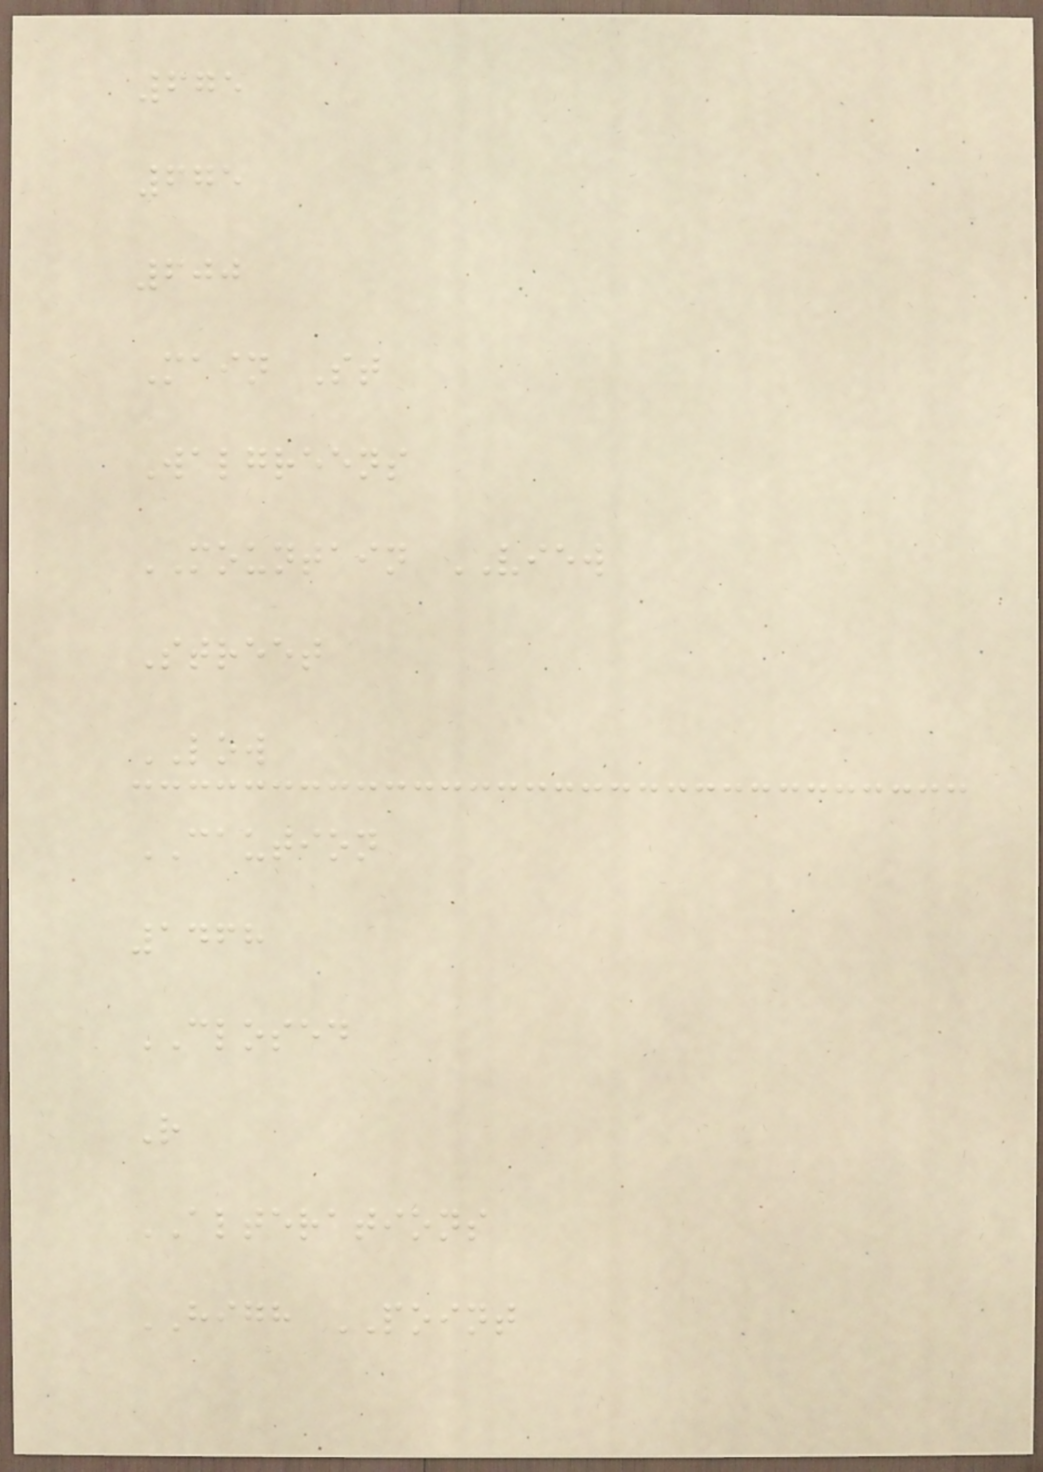675
675
600
Main St
Walgreens
MOUNTAIN VIEW
Street
LOW
CAUTION
1468
CLOSED
R
ALTERATIONS
HIGH POINT
